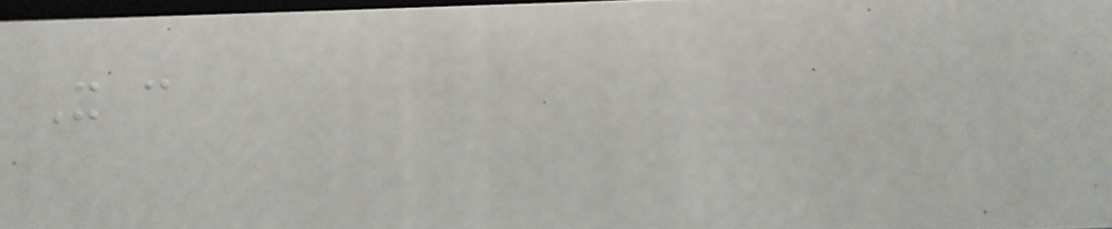It can
